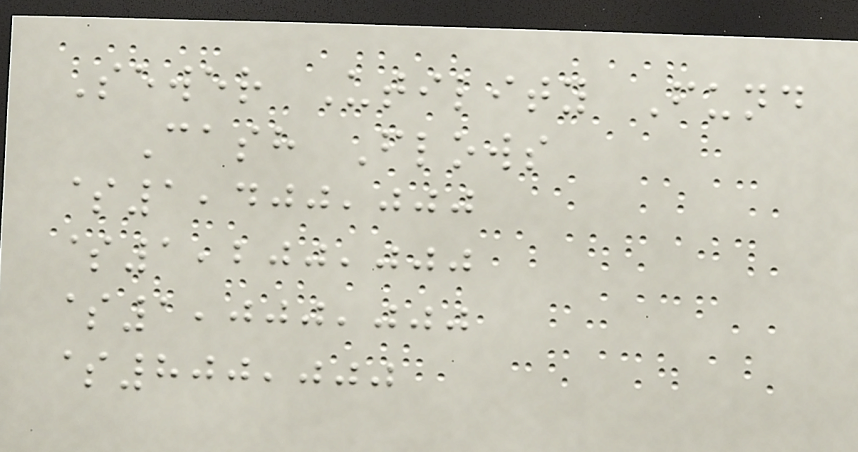Sewer Utility Fund
Cash Flows
$1,400,000
$1,200,000
$1,000,000
$800,000
